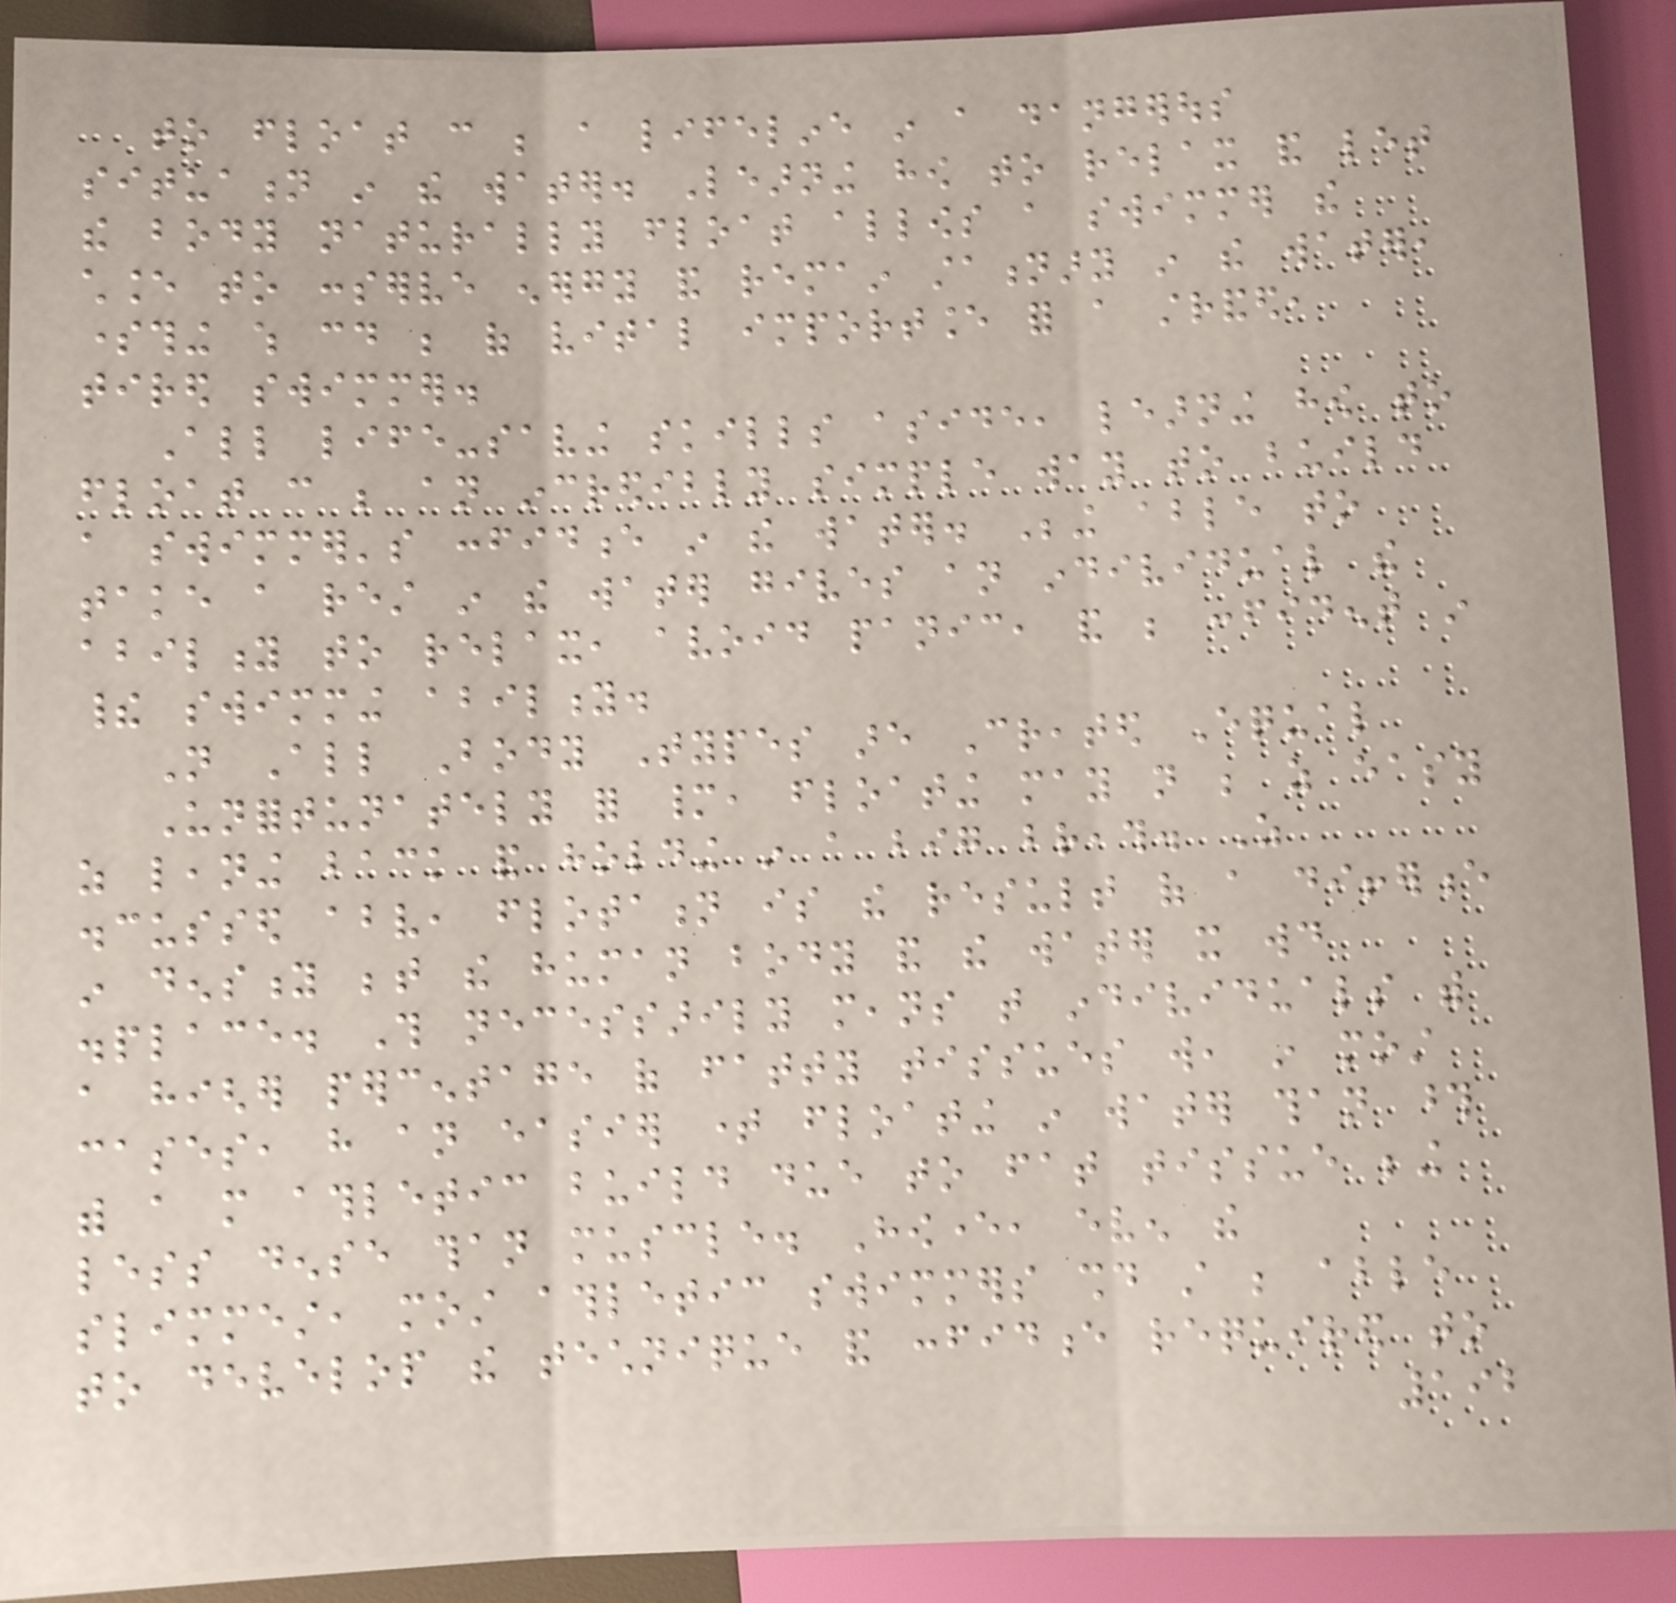to float can be a lifeline in a dangerous
situation in the water. Learning how to relax and let
the body naturally float allows a swimmer the
chance to conserve energy and remain stationary in the water,
something which could be of vital importance for a stranded,
tired swimmer.
All life-saving skills aside, learning how to
float can be an incredibly simple way to build
a swimmer's confidence in the water. Being able to
take a rest in the water gives an individual the
ability to relax, avoid panic, and be confident in
their swimming ability.
Not All Body Types are Created Equal
Unfortunately for many, floating may not be as easy
as leaning back and holding in a big breath. As
discussed above, flotation is the result of a difference
in density between the human body and the water it would
displace. This necessarily means that individuals with
a higher percentage of fatty tissues will, in most
cases, have an easier time floating in water than those
with a more athletic build due to fat tissue being
less dense than muscle. However, even the
slimmest, most athletic swimmers should still be able
to develop the technique and confidence required to
192
